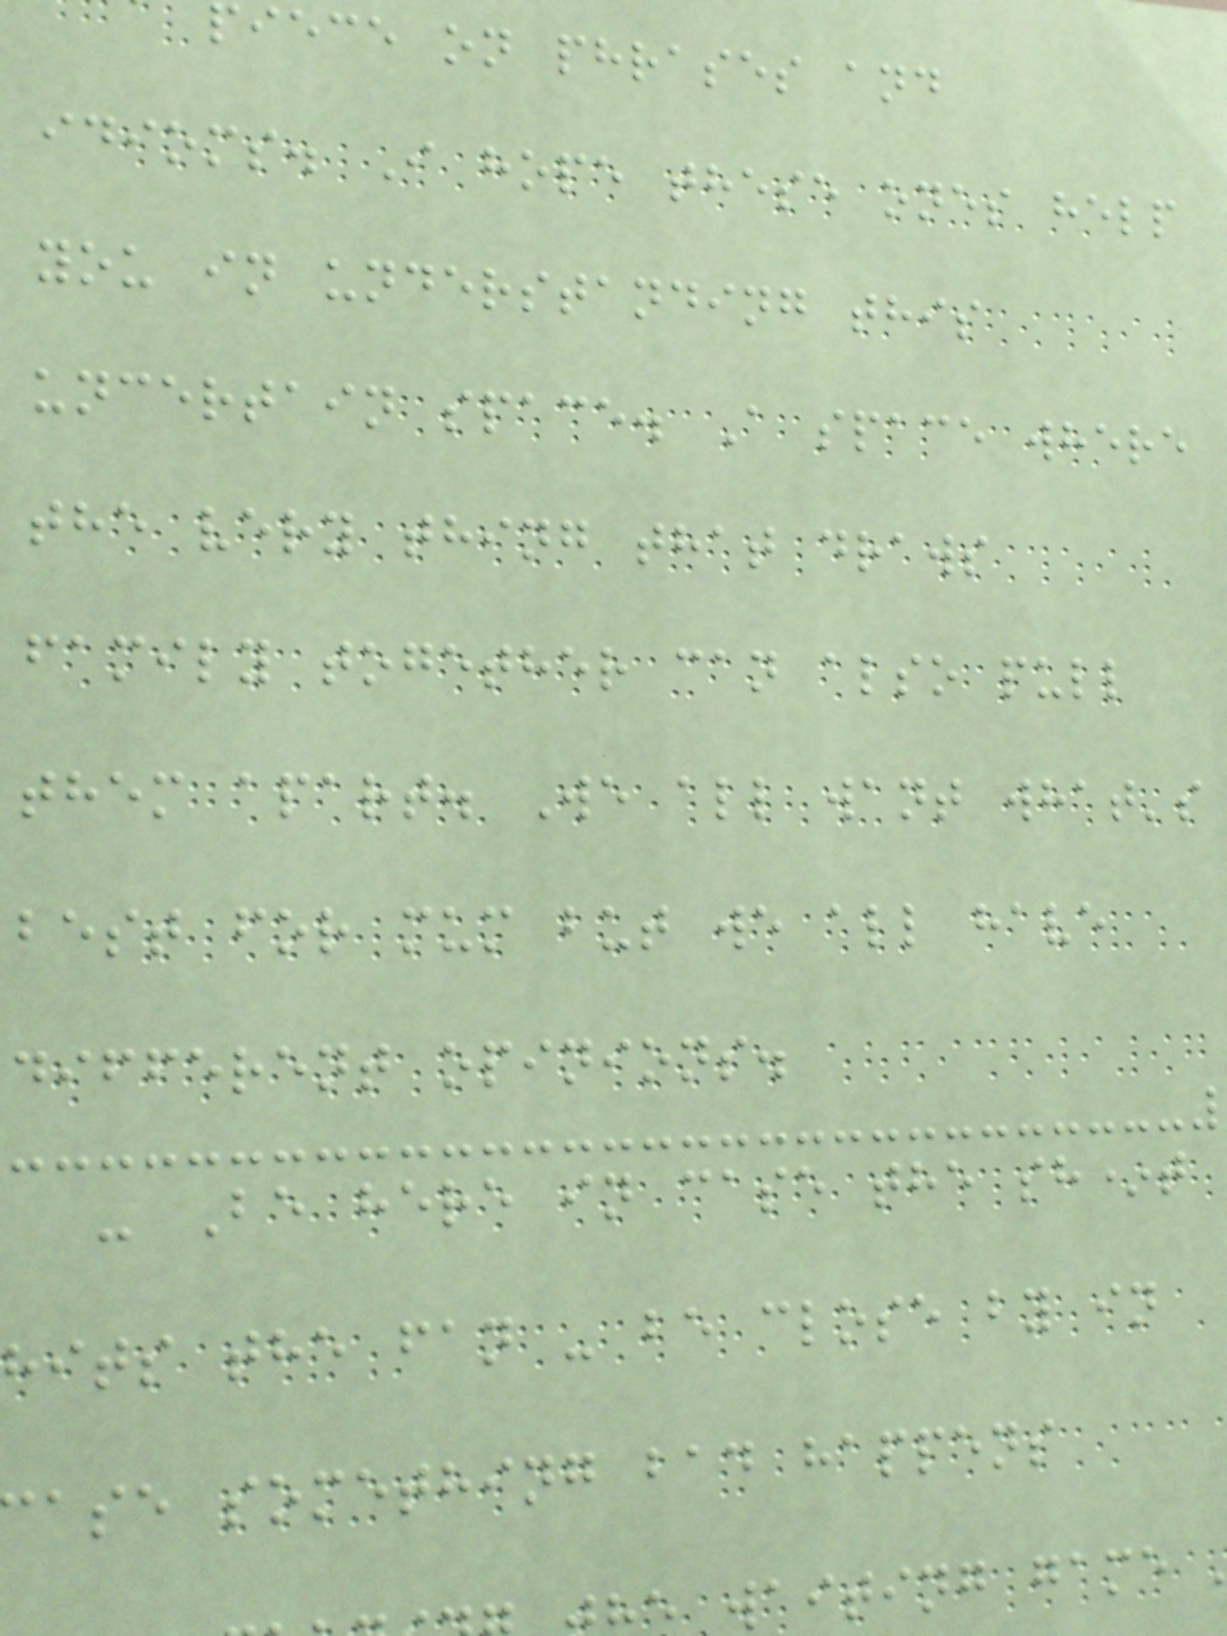iece on phrases and
idioms. I hope these ones help
you in understanding this
uncertain space. A space where
the very thing that draws
family together can also pull
them apart. We all want what's
best for mum but we all have
different opinions.
- Be here in case the sh*t
hits the fan - be close by in
ase something bad happens
waiting game
